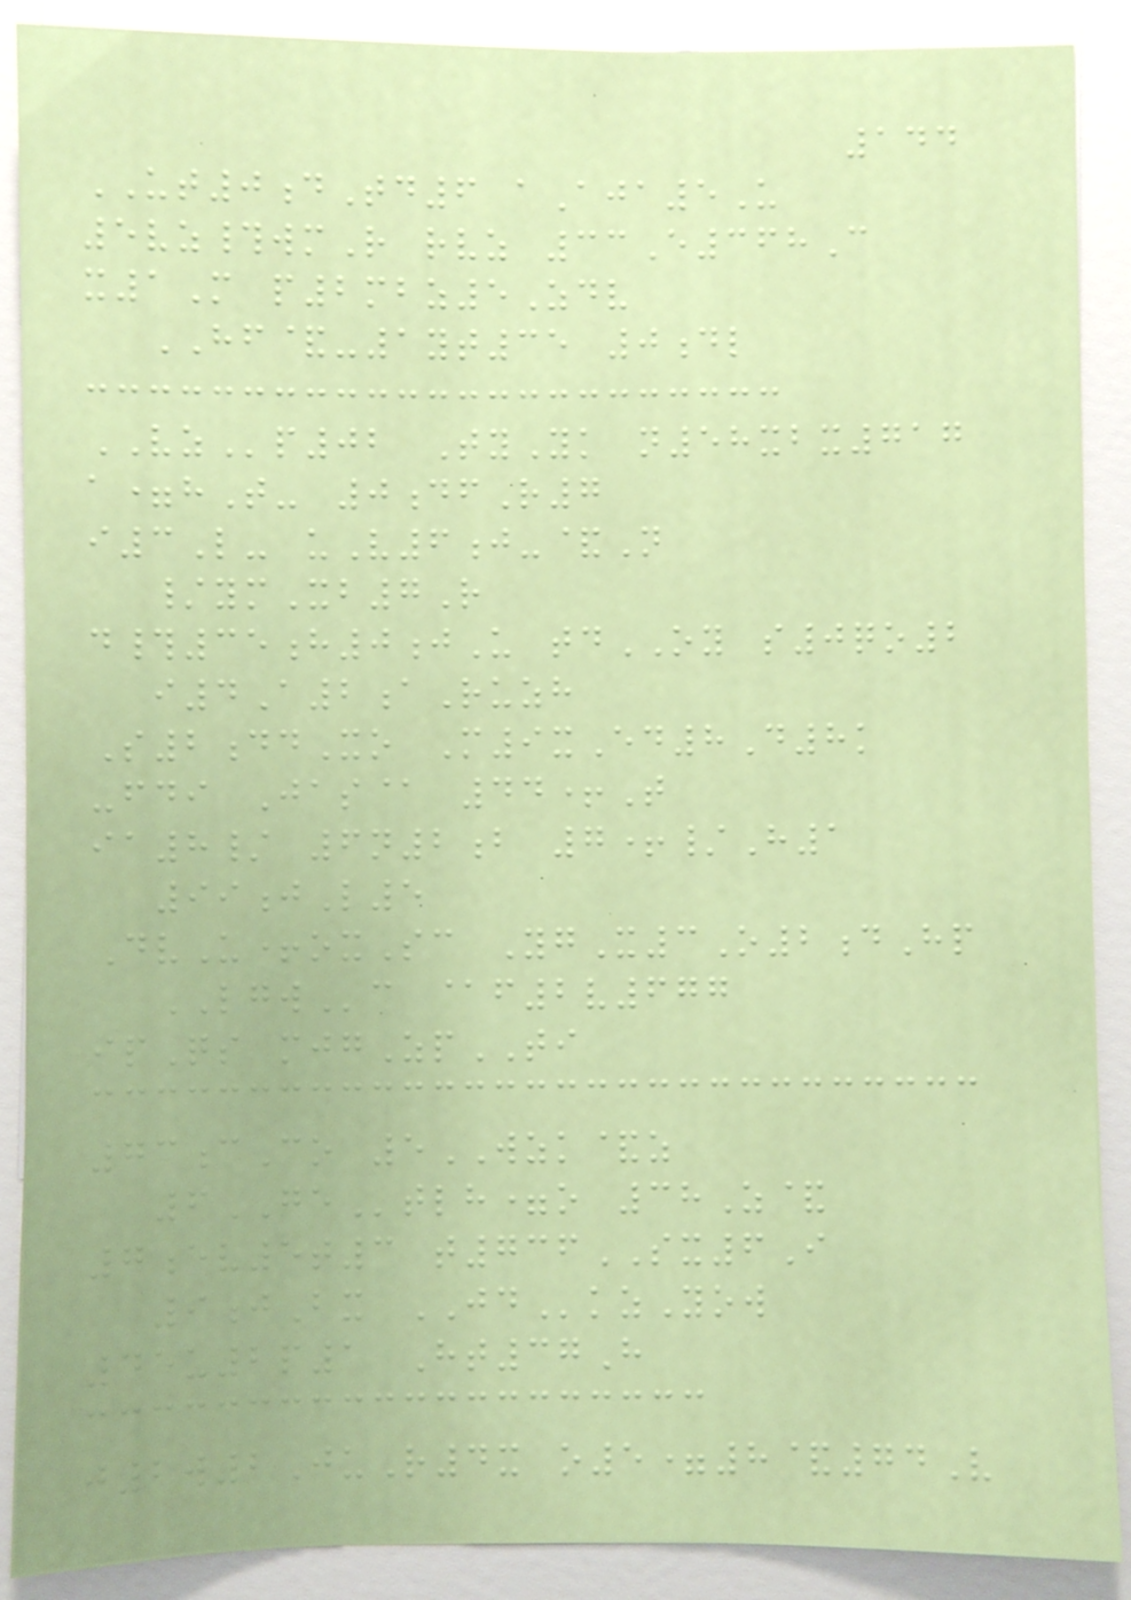144
UT0dTd6 aAja5U
5vz#wmR rvz 33E368C
x1M p2mbz5Zdv
HF&-1yt35 0dl
VZp02 TyYk n58xbx717
a=hT- 0dfR7
i3L- uV6j-&N
/ymXb7R
d#35h0jU tdOY s0qo2
i4A2aRuzh
S2ddXo M9xEd8D8k
-fdi Jas@ 44+T
ia8/ 6n2b 7+/H1
99jL5
DvU+oxSc YgX3O2dHp
LGWc @f2v677
ipQs mjgZpTI
73cCo 5WZK&z
6GEtlh=o 38Z&
7ev5t3 t736SX6I
9jBx JDkzYow
45u2p1 Ht37H
j2w2JuR4x o5=8&74V
